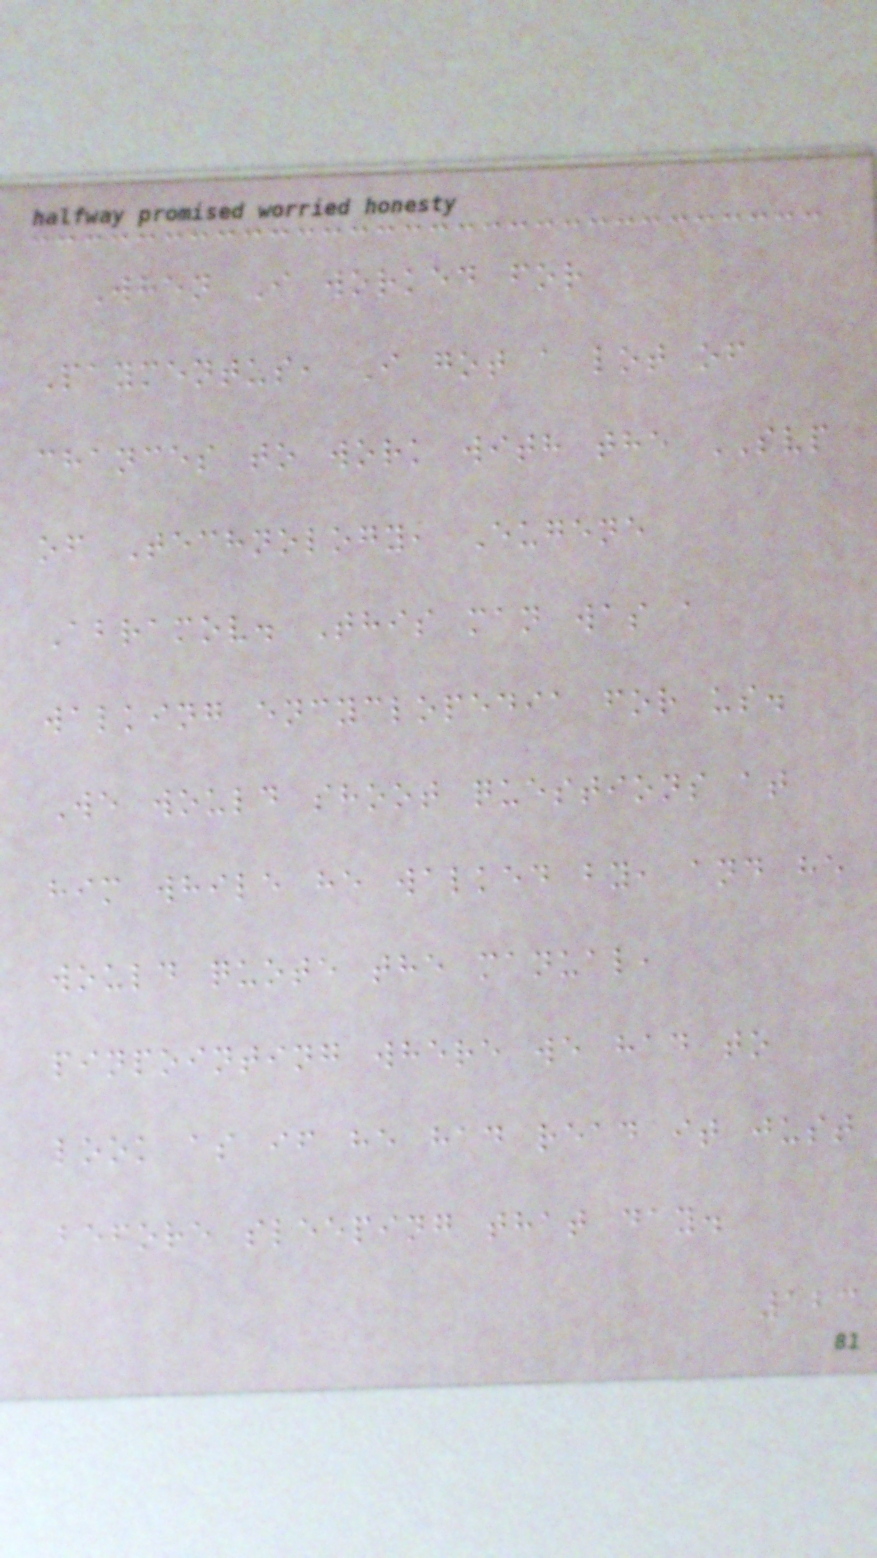When I worked for
Paymentus, I got a lot of
chances to work with the SVP
of Technology, Eugene
Abramov. This man was a
walking encyclopedia for us.
We would shoot questions at
him while he walked by, and he
would quote the manual,
pinpointing where we had to
look as if he had read it just
before sleeping that day.
123
